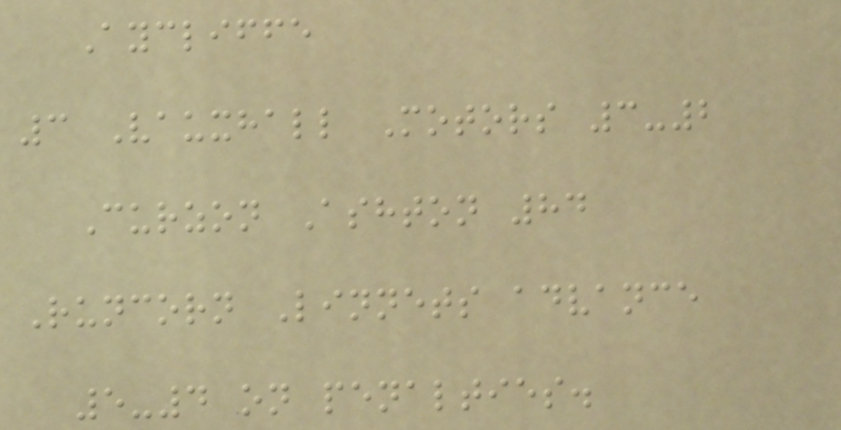Aycliffe
3 Vauxhall Motors 3-2
Curzon Ashton 84
Runcorn Linnets advance
5-4 on penalties.
